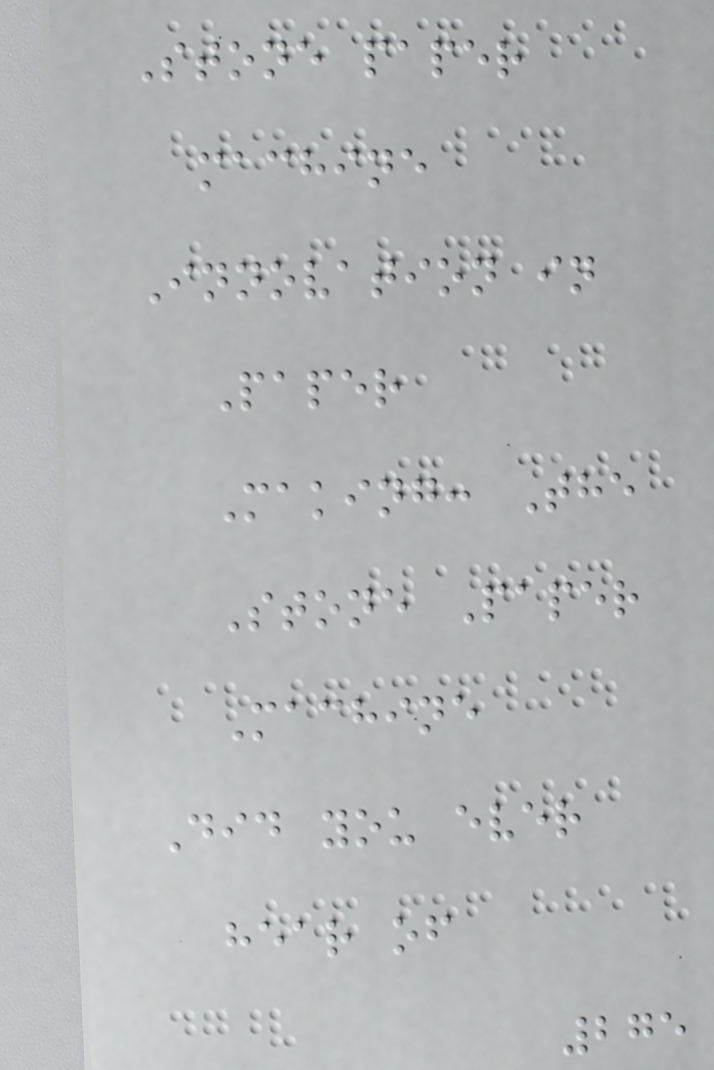Stone paper
machine
Innovation in
Paper
Making: The
Stone Paper
Machine
Did you ever
hear of
275
